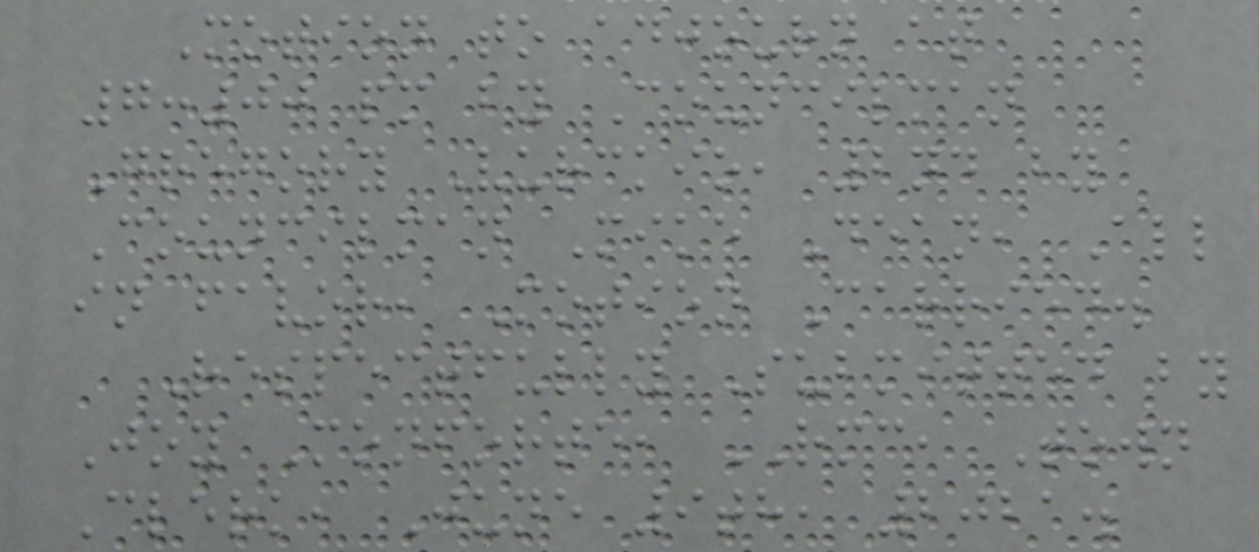Motion to adjourn at
7:00 pm by Councilman
Gregory Vurckio, 2nd by
Councilman Mike Dean, All
in favor, Motion Carried.
Respectfully Submitted by
Joy Monforte, RMC, Town
Clerk, June 9th, 2021.
